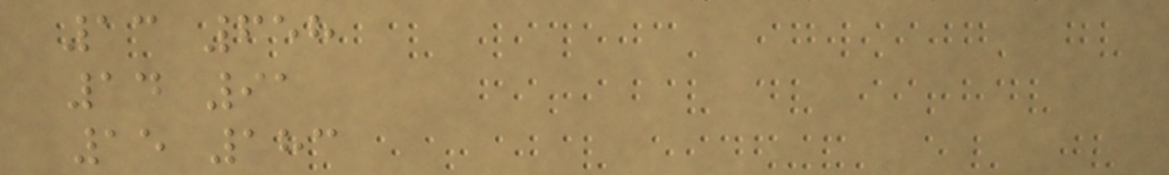13 658
14 91
15 183
